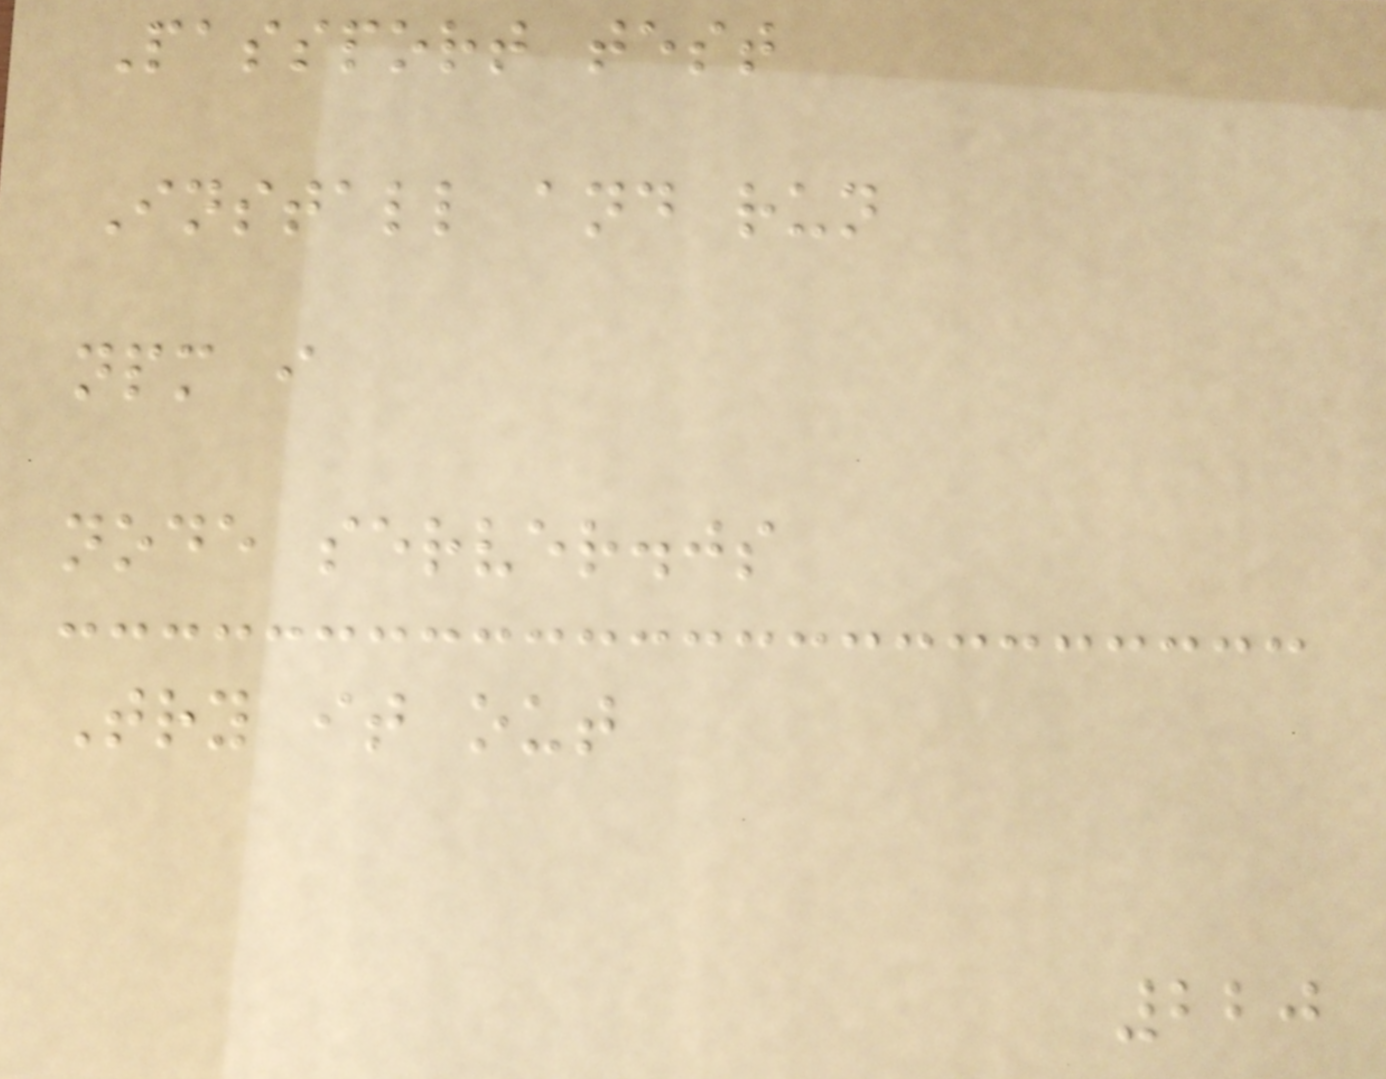Passport test
Install and run
npm i
node server.js
Try it out
220
